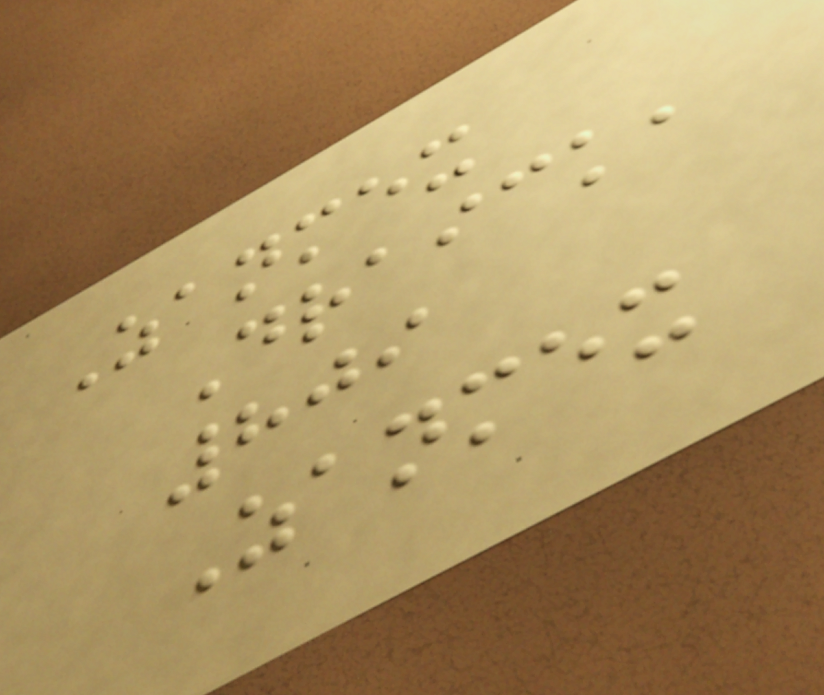Zanmex
Draick,
809
Zanmex
